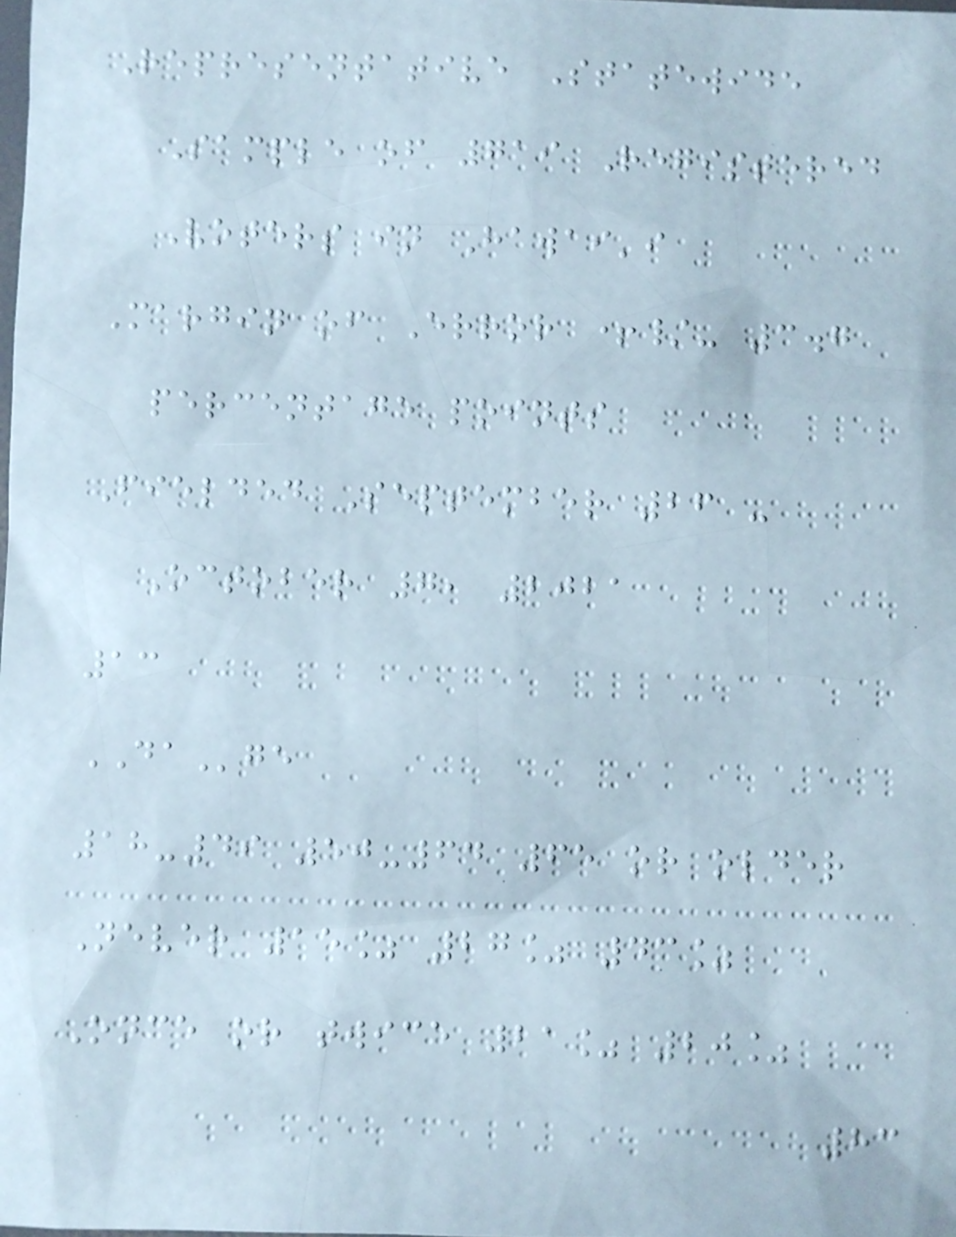Representative Statewide
Sample of 719 Registered
Voters in Hawai'i
Margin of Error +/- 3.7
percentage points
Fielded September 26 -
October 7, 2021
13
DAge
18-49 50-64 65 or older
Never 15% 27% 43%
Once or twice 21% 20%
83
